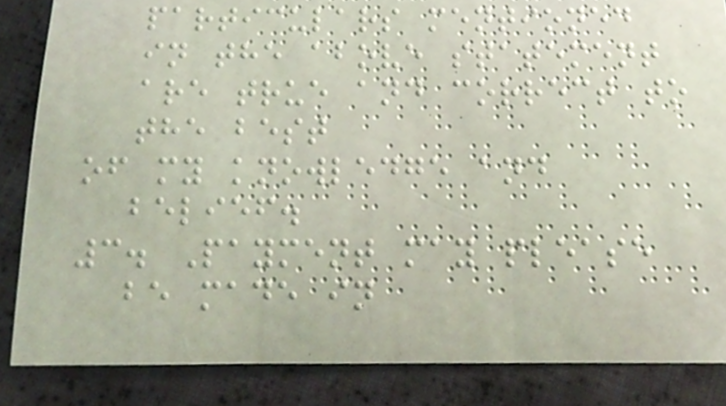particulars mentioned
in the above statement
are true and correct to
the best
of my knowledge and
belief.
3. Payment may please
be made in
